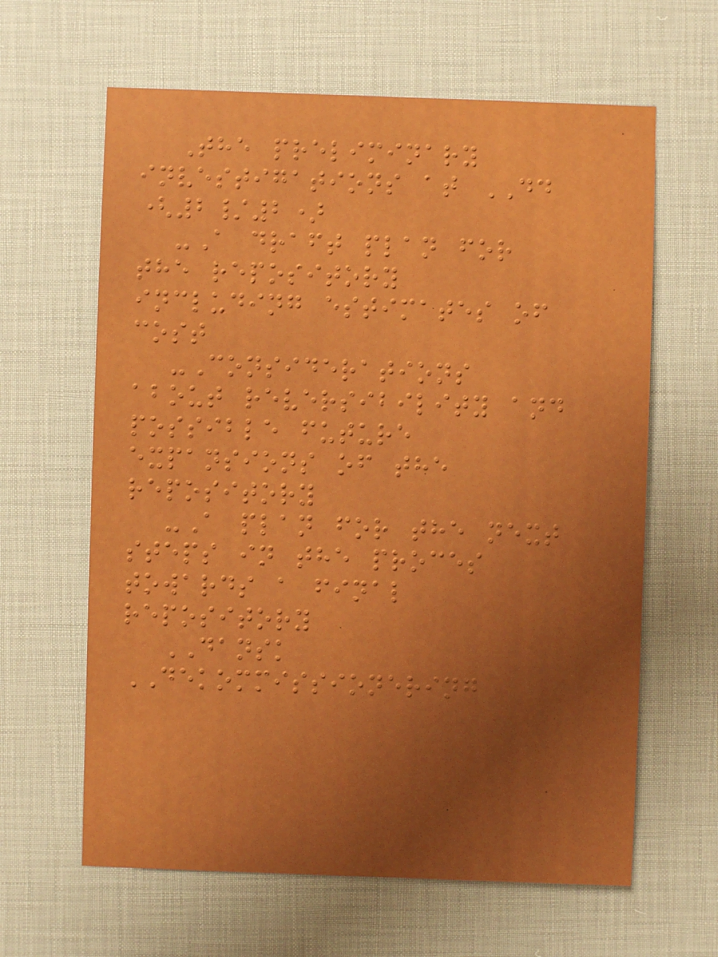The preliminary
investigations at DD
(2/2)
-A draft plan for
the repository
including estimates of
cost
-Considerations
about reversibility and
possible future
expansions of the
repository
-A plan for the next
steps in the proces
towards a final
repository
DANSK
DEKOMMISSIONERING
